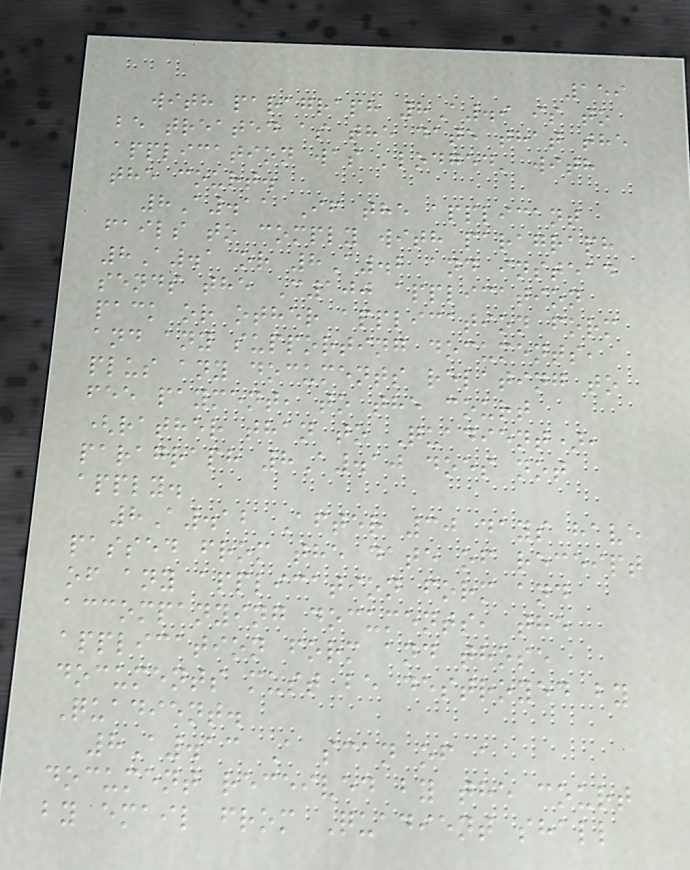159
with paragraph 8A.9 is to
be treated as the date that the
application was 'lodged' with
the court.
8A.11 If the applicant
fails to comply with paragraph
8A.1 or 8A.2 and instead
sends the C100 application
pack or other application form
and any supporting documents,
plus any documents relating to
fee payment, to the court
(rather than to Quadient),
paragraph 8A.10 does not
apply.
8A.12 After 30 days have
passed from the date of receipt
of any application form and
accompanying documents, the
application form and those
documents must be destroyed by
Quadient.
8A.13 A scan of a
document received by the court
by email from Quadient shall
